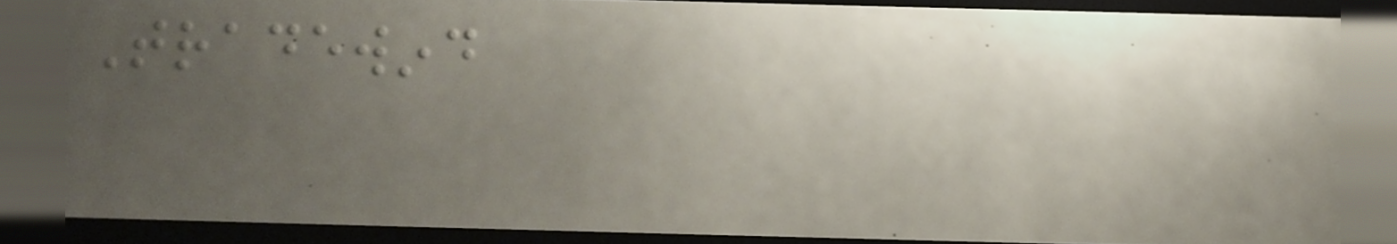Tradewind
